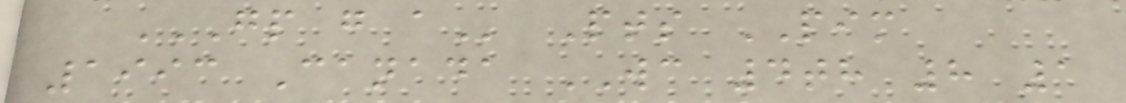GP G A Pts PIM
1993 Canada WC 4th 8 1
